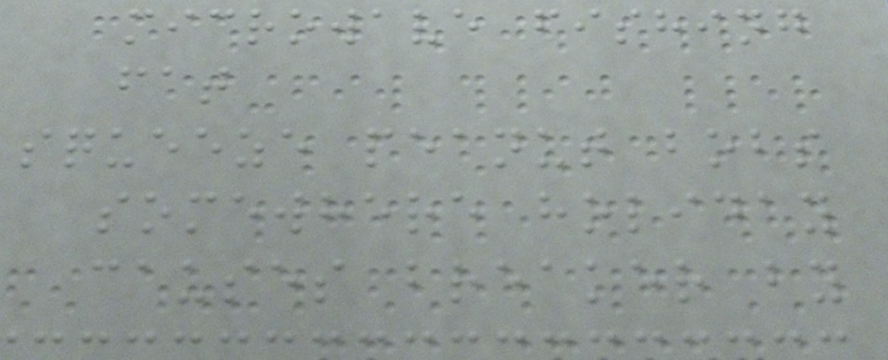microwave fishing
fat
squeeze peanut bobs
somewhere holiday
causes breaker by
